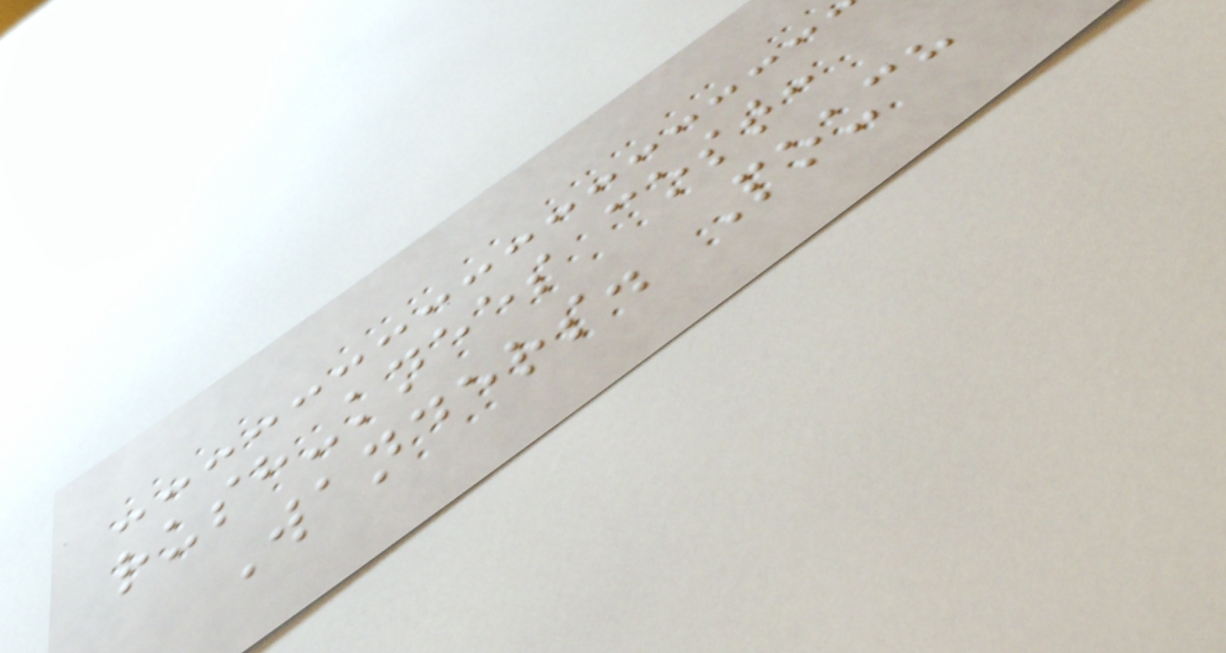rush-knees cost:
Wanders. Pouch
